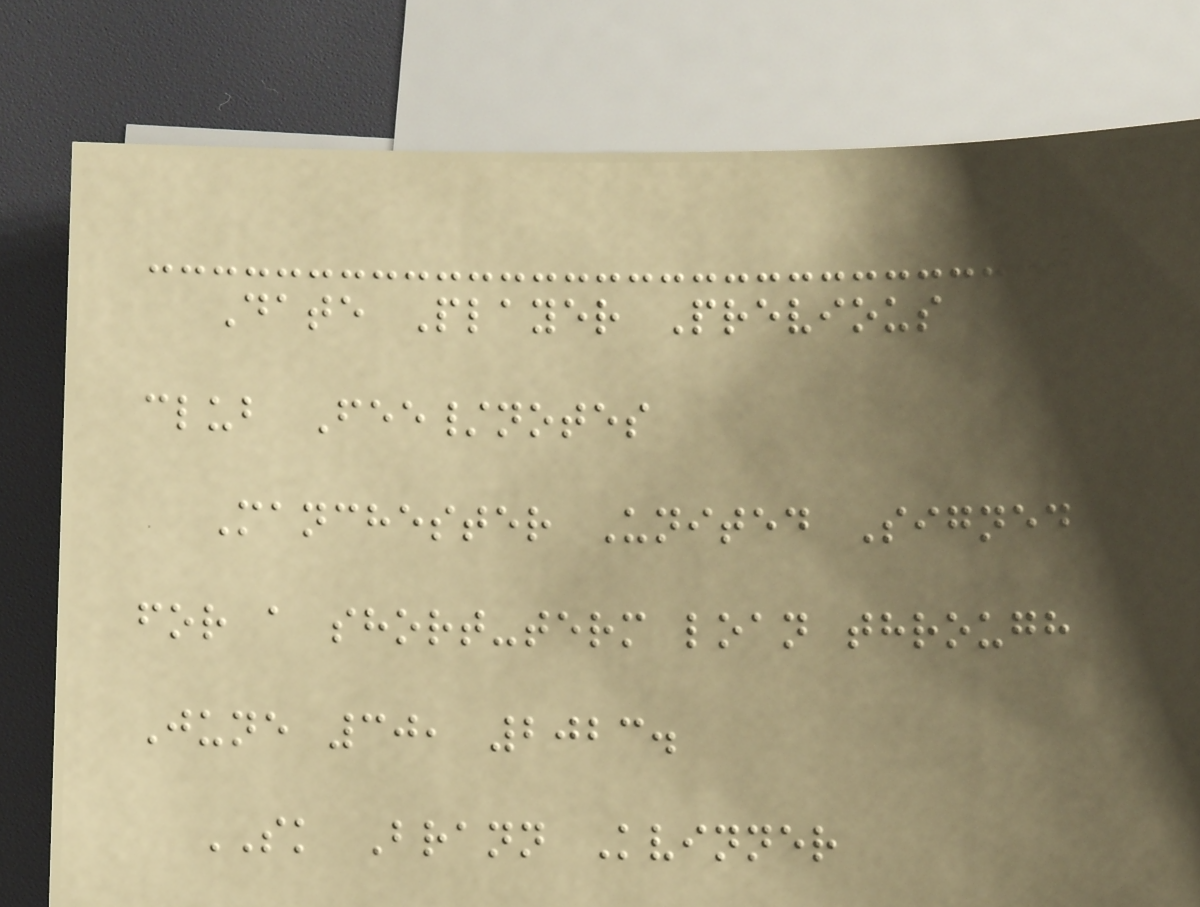Date Player Previous
club Fee/notes
Manchester United Signed
for a short-term loan through
June 30, 2023.
SK Brann Kvinner
